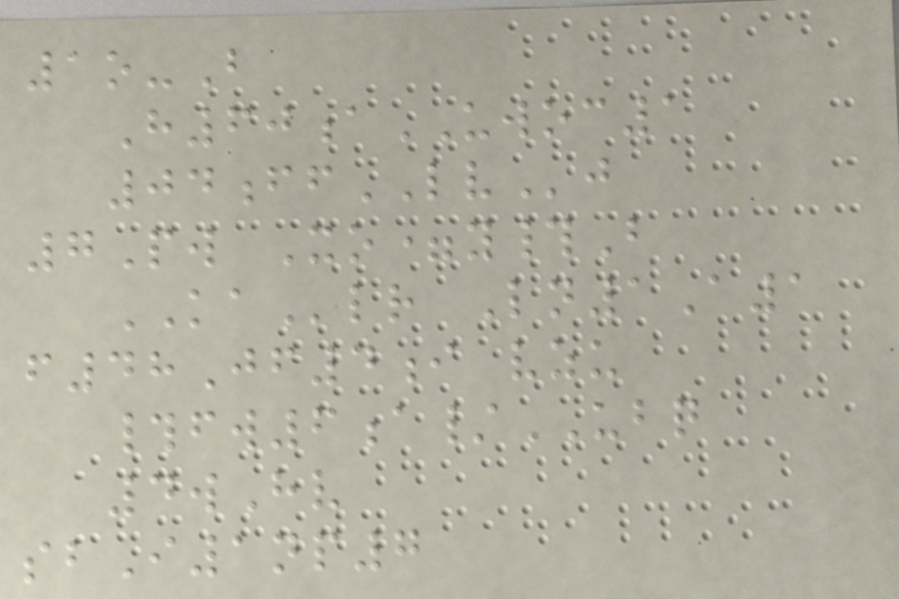1o-B
H60aUWOC1
04ffLVj
7Pw Xo=y#B
KAlr Ln1A1
f48Jf4i vzu
#fw6a/UBQ
4wHv
sbI1np7
